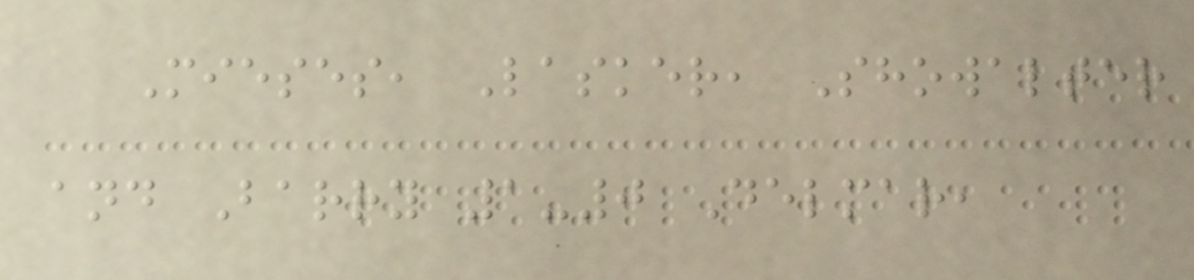Mieses, Lasker, Showalter
and Barry 1-0 Delmar,
